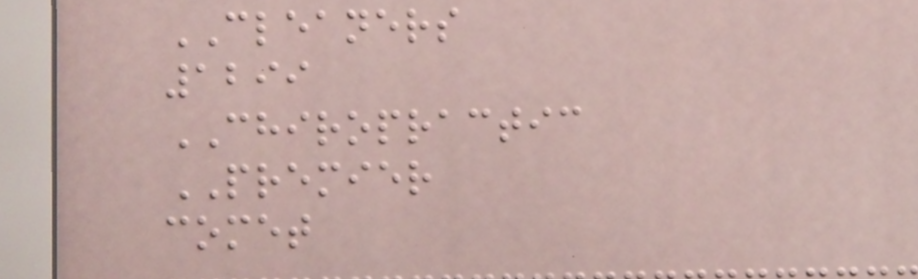CLEANERS
1299
CHIROPRACTIC
PREMIER
comet
